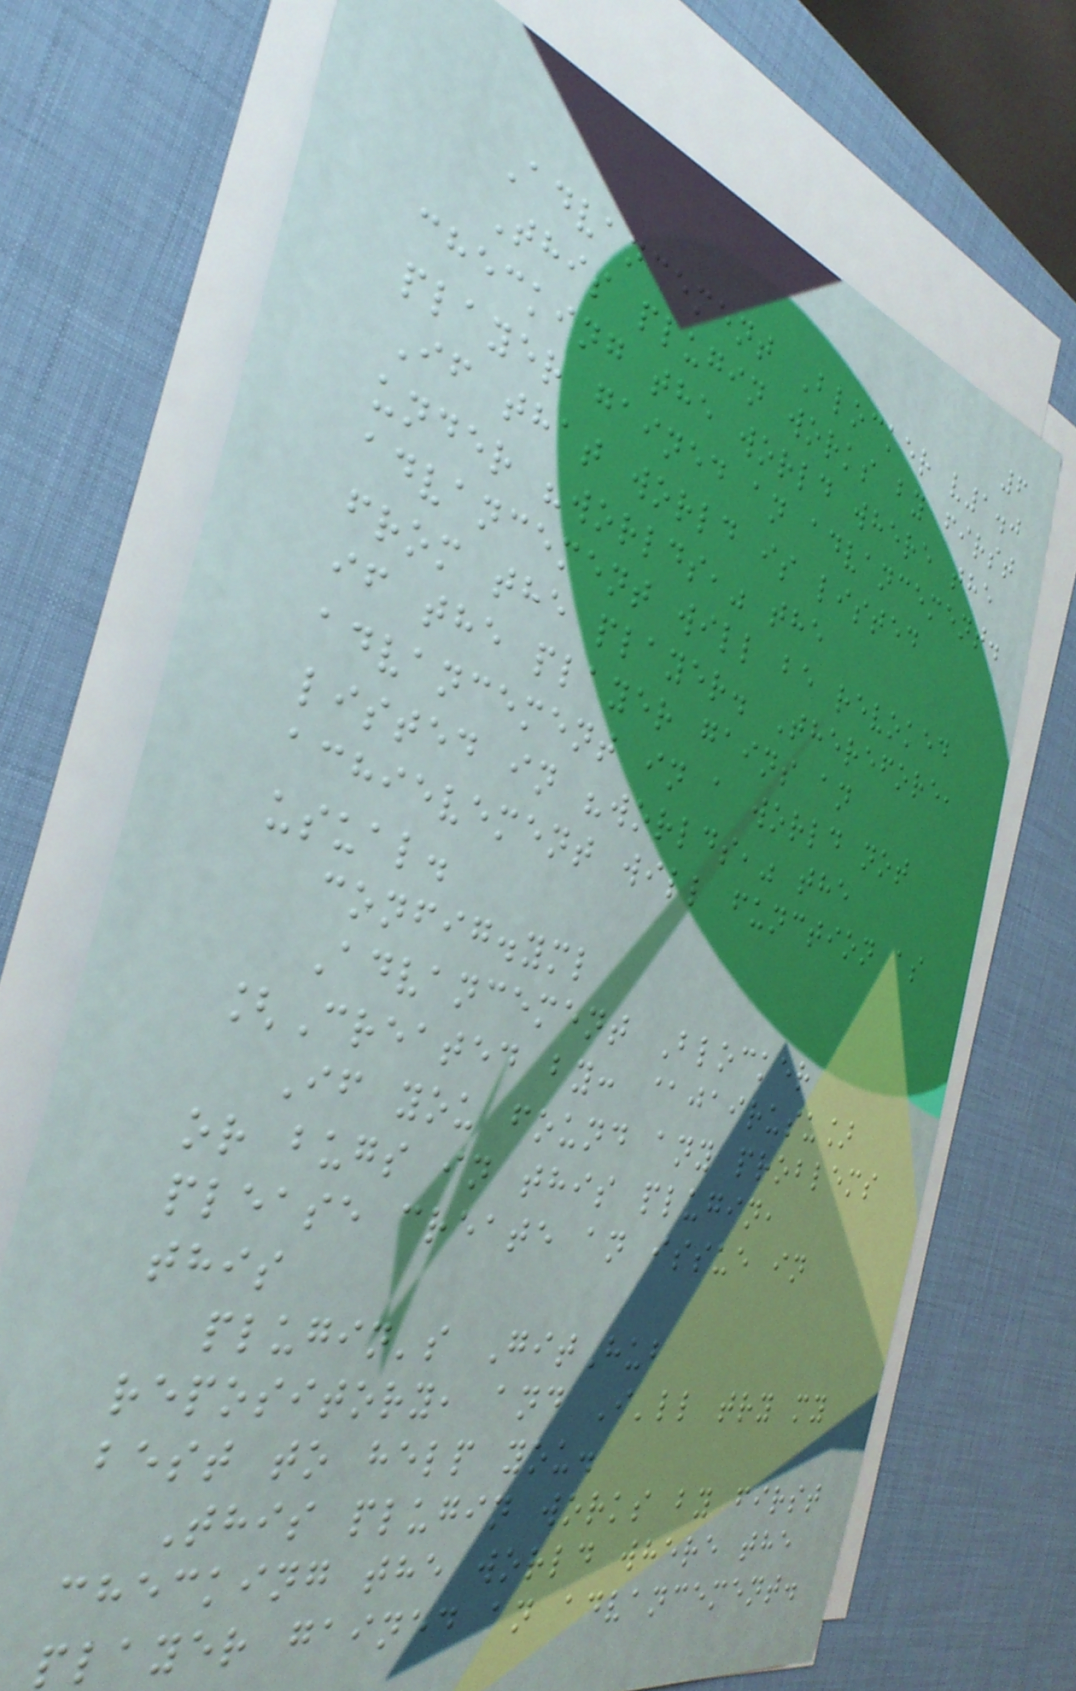6
Advancement Blocker v1.0
This plugin works by first
checking the world where the
player gained an advancement.
If that world is listed
under "worlds," the
advancement will be revoked
from the player. Therefore,
if the player gains an
advancement in a world not
listed in "worlds," the
achievement will function as
usual.
config.yml
Advancement Blocker
[Created by: @jairusu]
If you found any problems
or bugs in this plugin,
please create an issue in
this
plugin's GitHub
repository, and I'll try my
best to help you.
This plugin works by first
checking the world where the
player gained an advancement.
